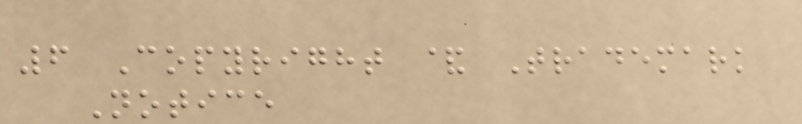6 Copyright & Trademark
Notice
